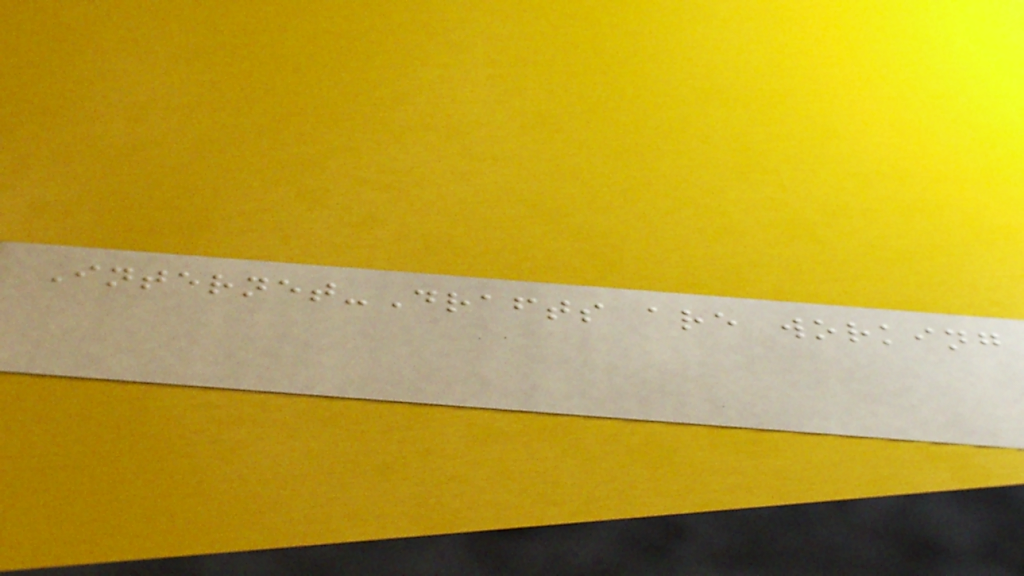Internet-Drafts are working
